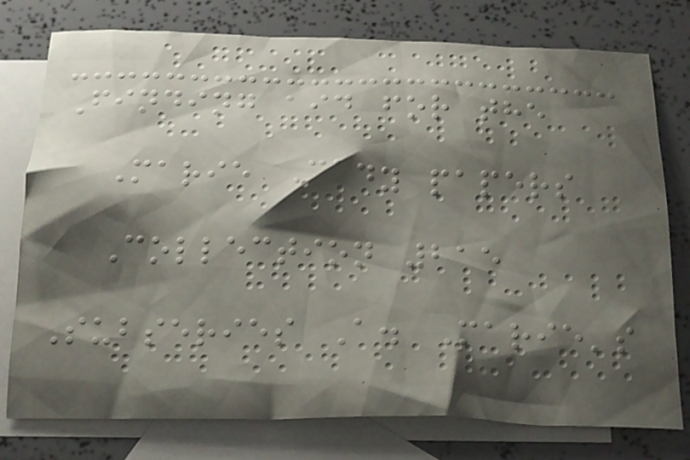Finding aid for the
Marie Cady papers
Collection 215
Subseries A. Marie's
